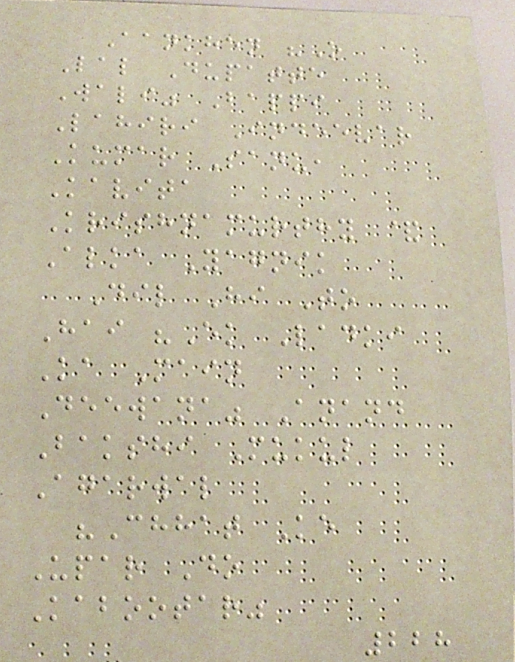Aankhen "O
Lal Dupatte
Wali" Bappi
Lahiri Indeevar
Kumar Sanu,
Kavita
Krishnamurthy &
Alka Yagnik
Dil Hi To
Hai "Ek Ladki
Ka Main
Deewana" Anand
Bakshi Mukul
Agarwal
"Chhat Ke
Upar Do
Kabootar"
228
